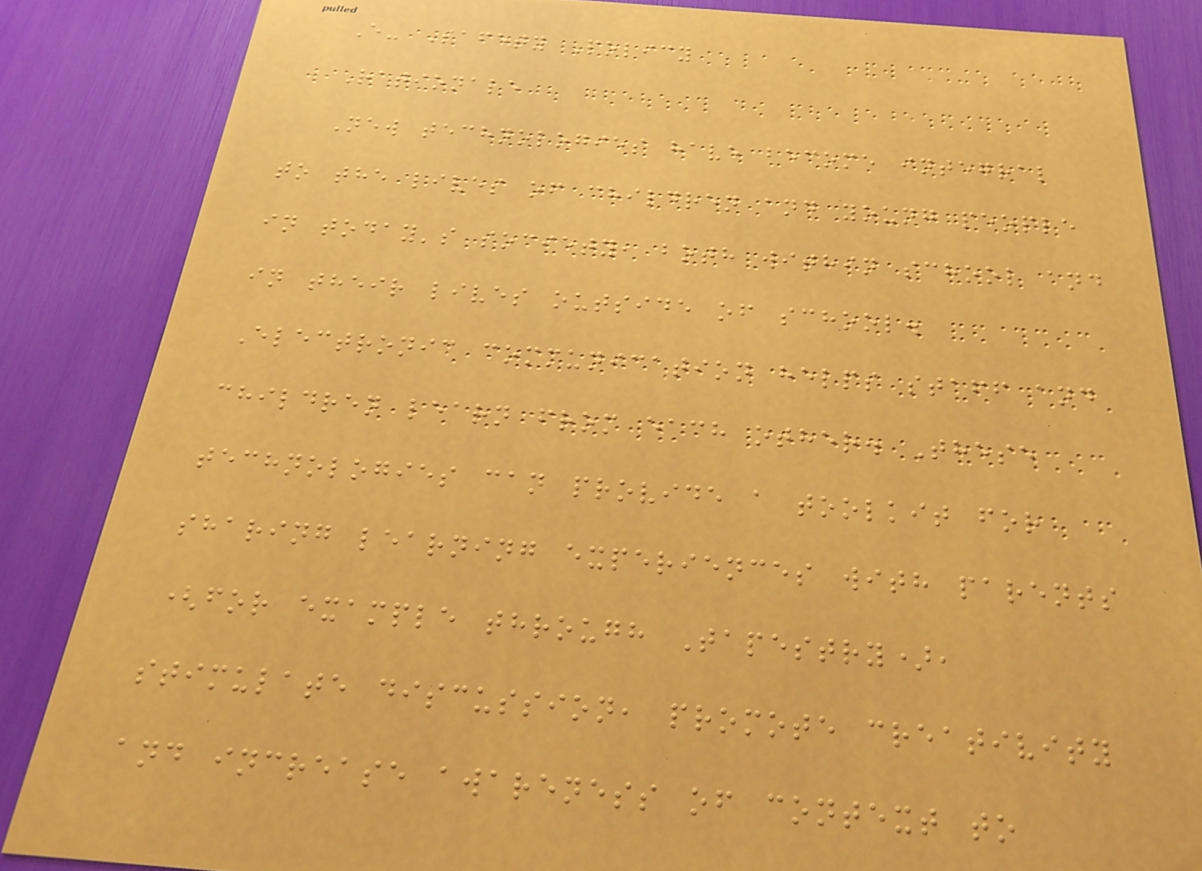E- Safety Policy
Rationale
New technologies have become integral
to the lives of children and young people
in today's society, both within school and
in their lives outside of school.
Electronic communication helps staff and
children learn from each other. These
technologies can provide a toolkit for
sharing learning experiences with parents
(for example through Tapestry),
stimulate discussion, promote creativity
and increase awareness of context to
